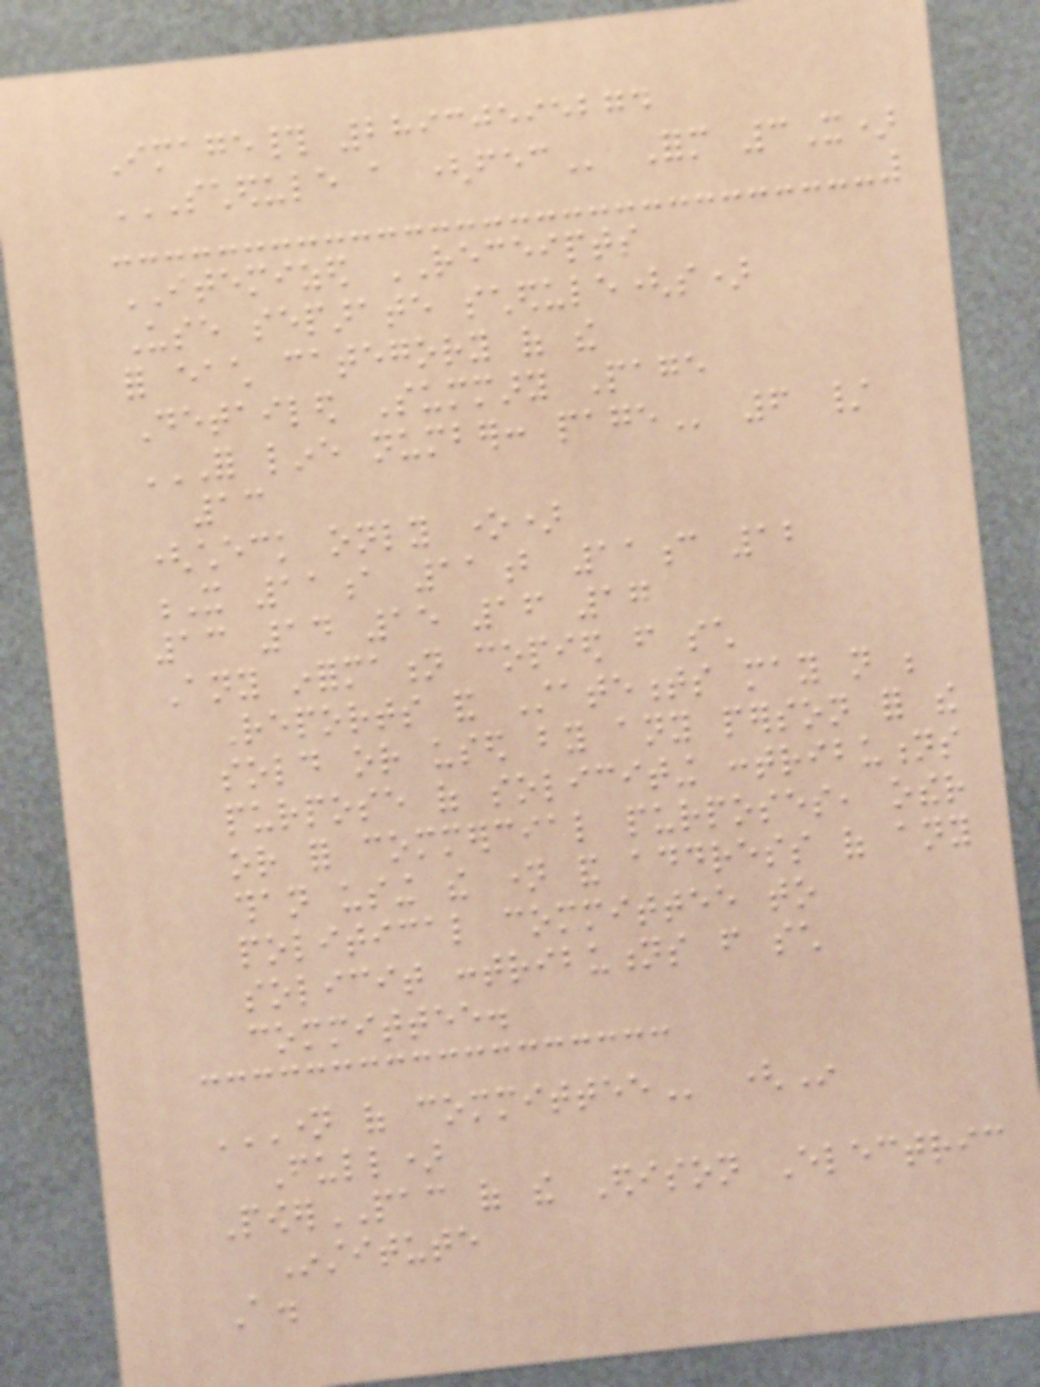Image# 28930595274
SCHEDULE A (FEC Form 3X)
ITEMIZED RECEIPTS
Use separate schedule(s)
for each category of the
Detailed Summary Page
FOR LINE NUMBER: PAGE 6 /
13
(check only one)
X 11a 11b 11c 12
13 14 15 16 17
Any information copied from such
Reports and Statements may not be
sold or used by any person for the
purpose of soliciting contributions
or for commercial purposes, other
than using the name and address of any
political committee to
solicit contributions from such
committee.
NAME OF COMMITTEE (In
Full)
PowerPAC of the Edison Electric
Institute
A.
